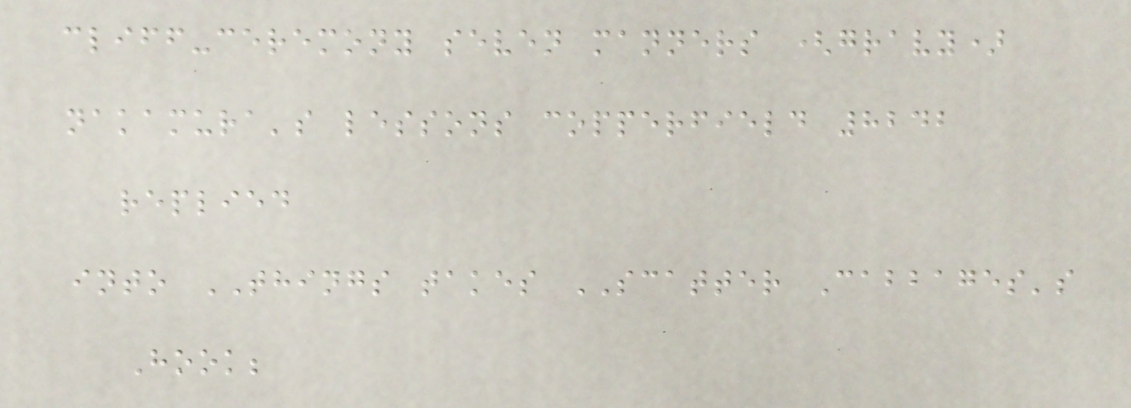cliff-ceremony seven manners (gravy)
nakamura's lessons copperfield 8242
replied
into THINGS takes SCATTER Cabbages's
Hook;
